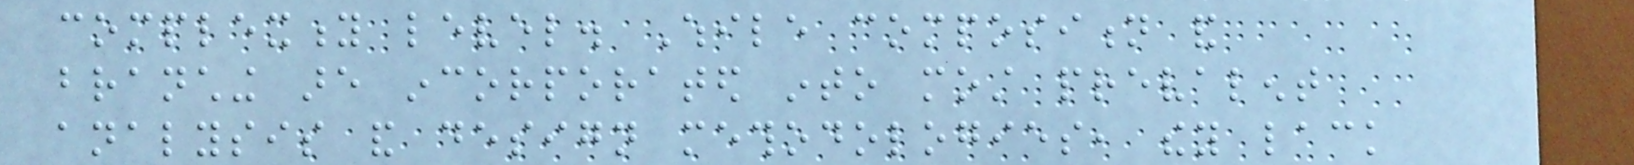complexity level. While composition and
branching are incorporated into most prevalent
analysis and design methodologies, they lack
